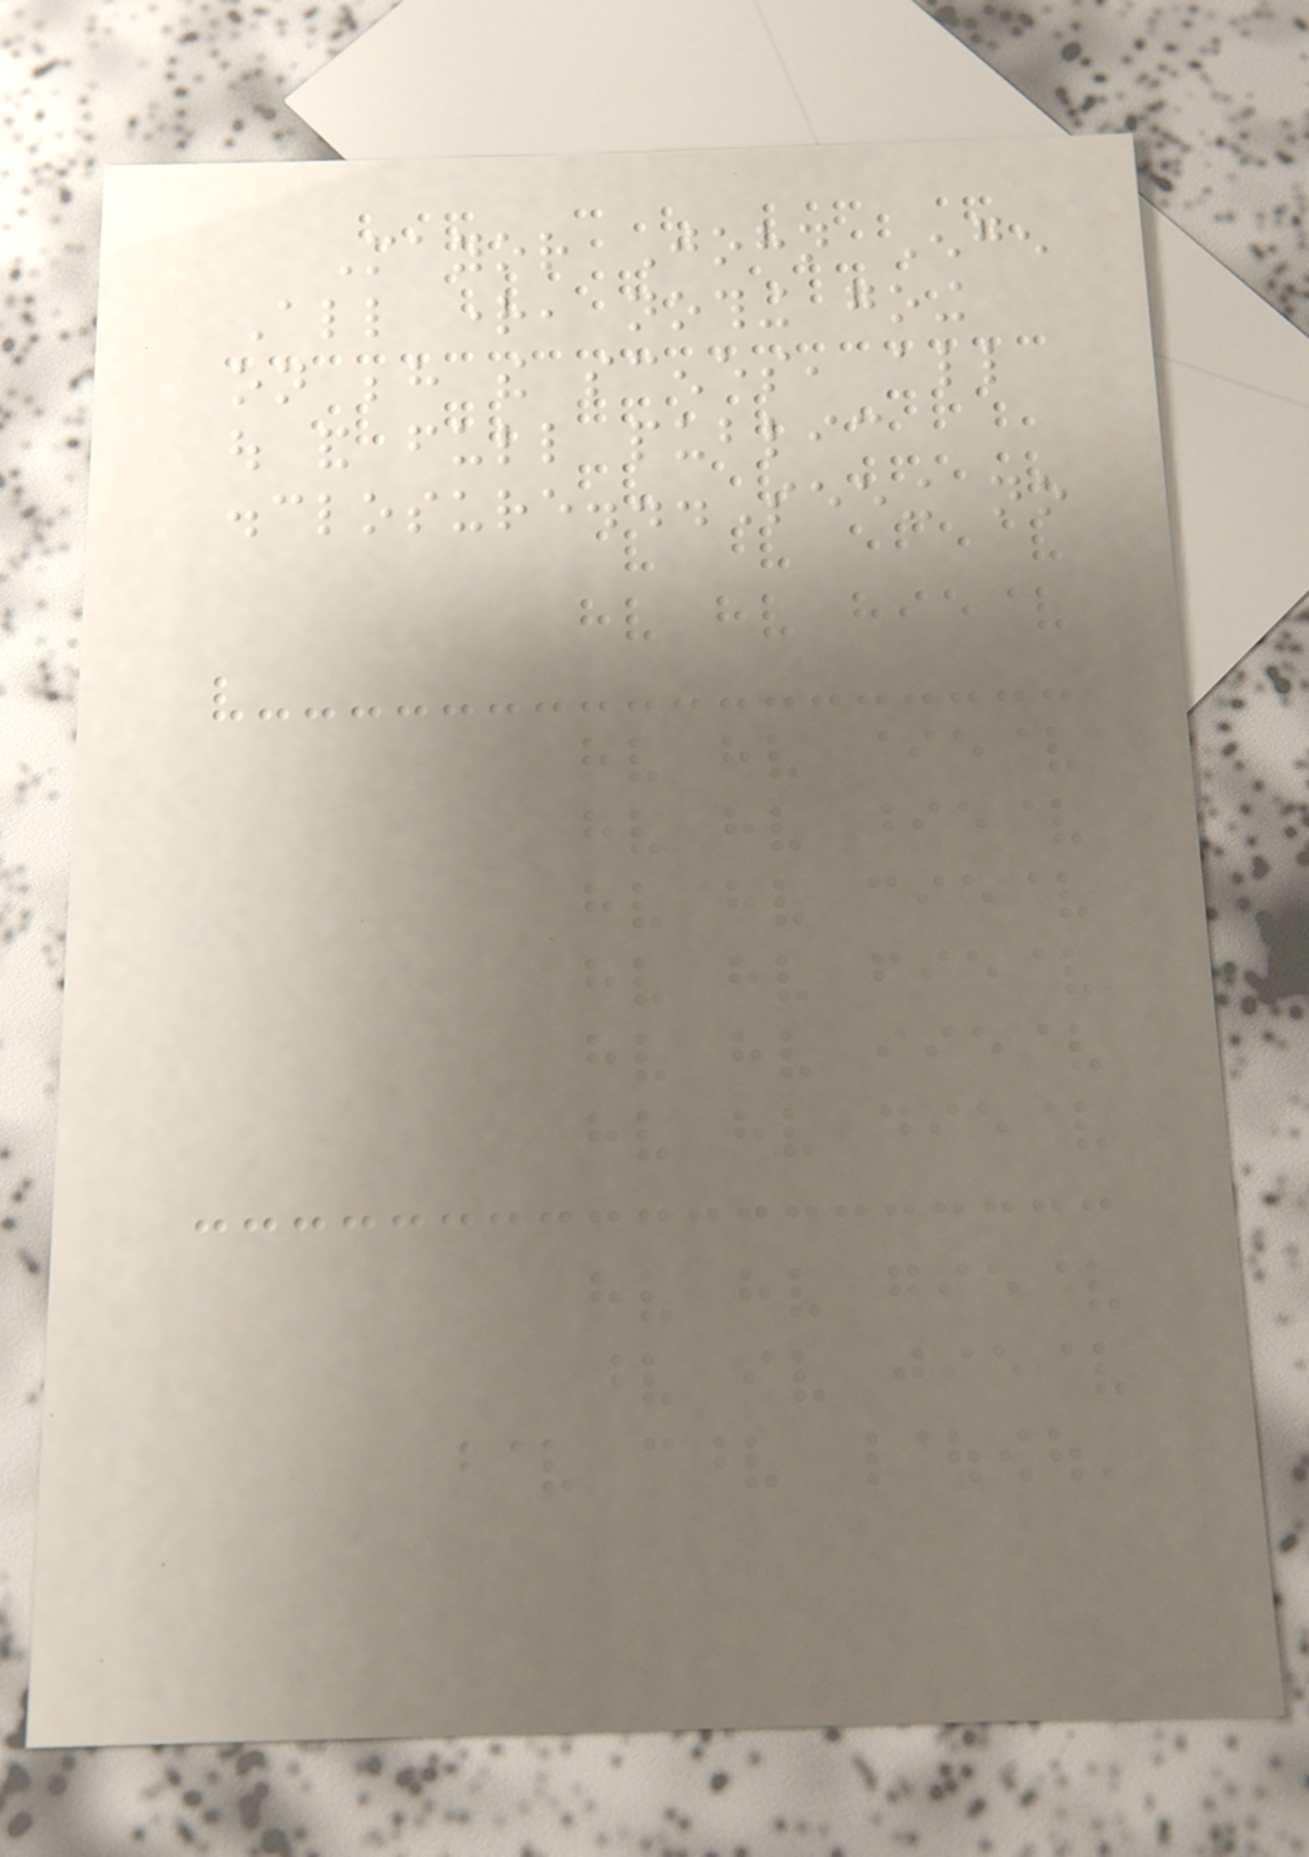Mayor John Engen
All right, nothing going
on behind the scenes, all
out and full public
disclosure...Seeing no
